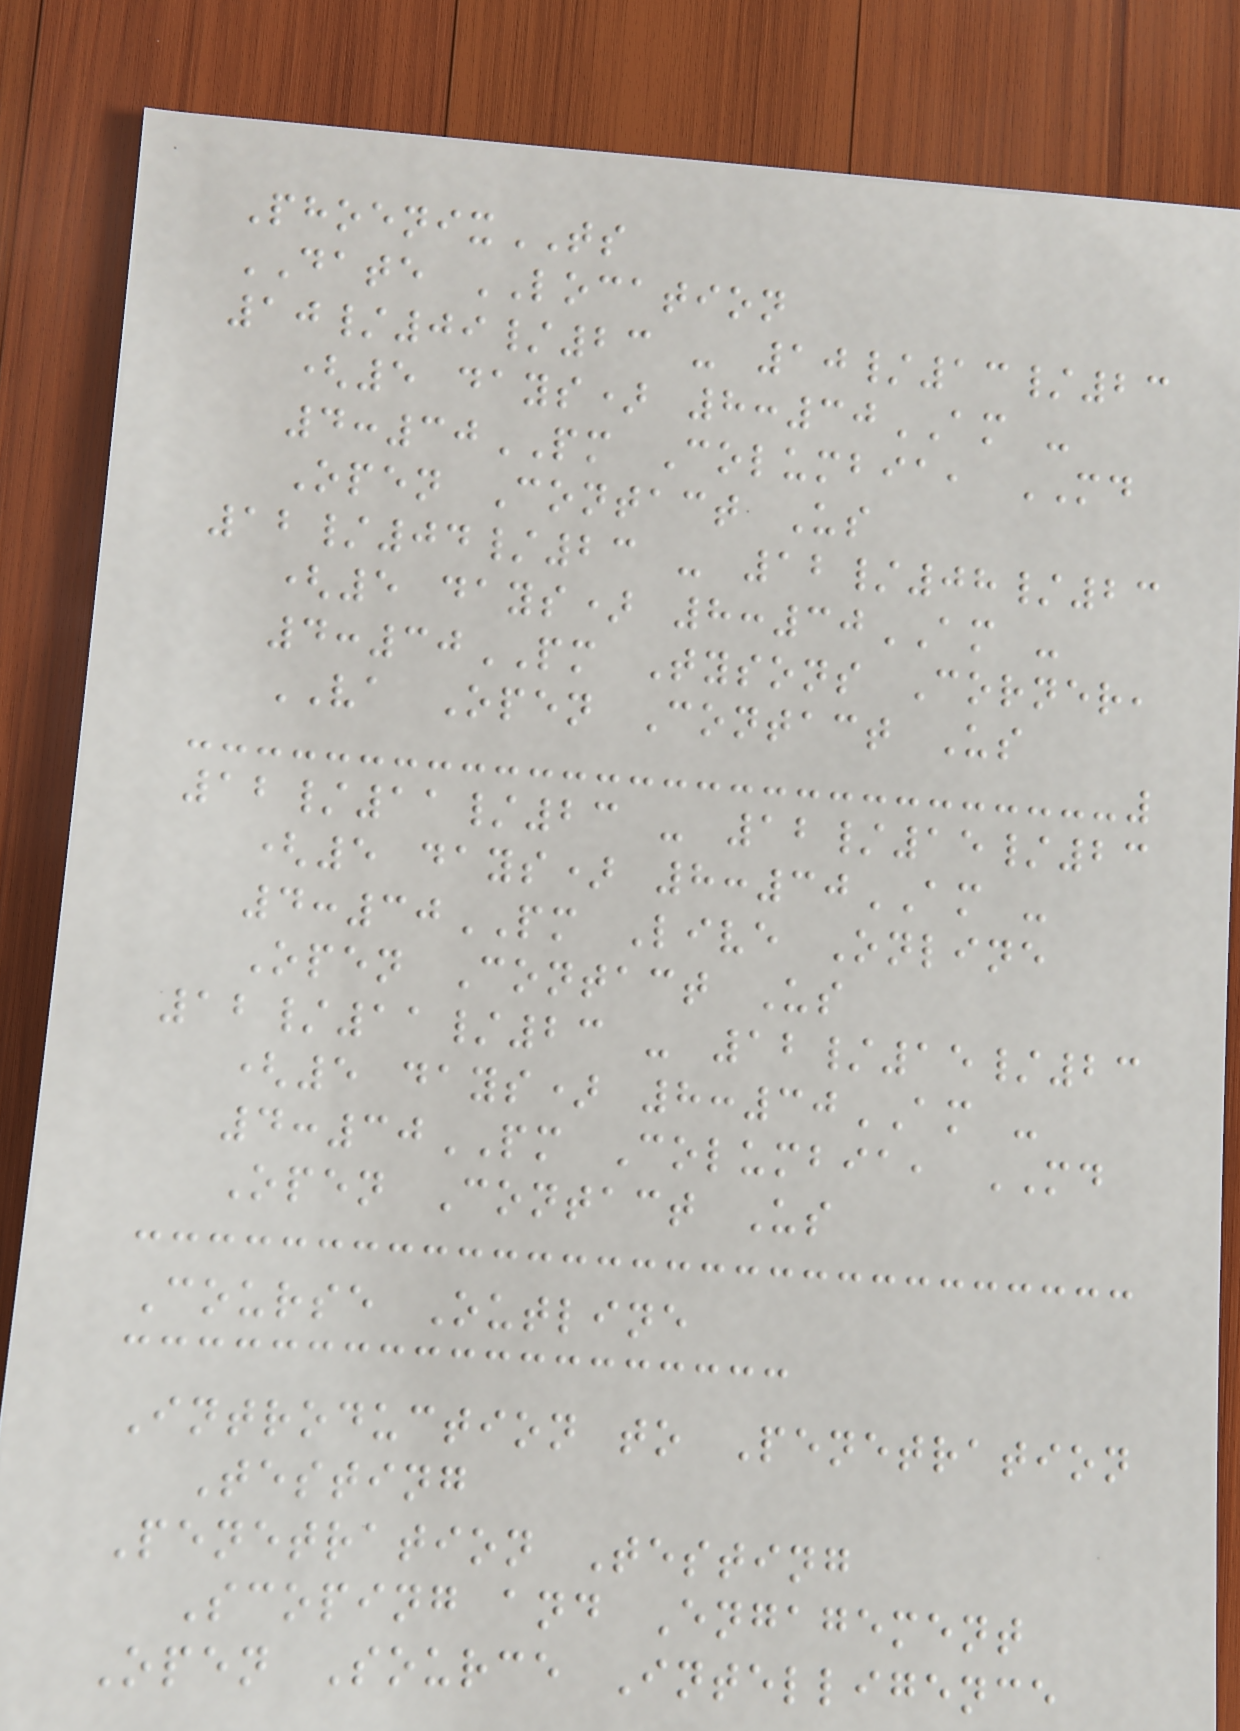PhoenixTS
DATE LOCATION
10/09/23 - 10/13/23
(5 days) 8:30AM -
4:30PM Columbia, MD
Open Contact Us
12/04/23 - 12/08/23
(5 days) 8:30AM -
4:30PM Tysons Corner,
VA Open Contact Us
12/11/23 - 12/15/23
(5 days) 8:30AM -
4:30PM Live Online
Open Contact Us
12/11/23 - 12/15/23
(5 days) 8:30AM -
4:30PM Columbia, MD
Open Contact Us
Course Outline
Introduction to Penetration
Testing
Penetration Testing
Scoping and Engagement
Open Source Intelligence
